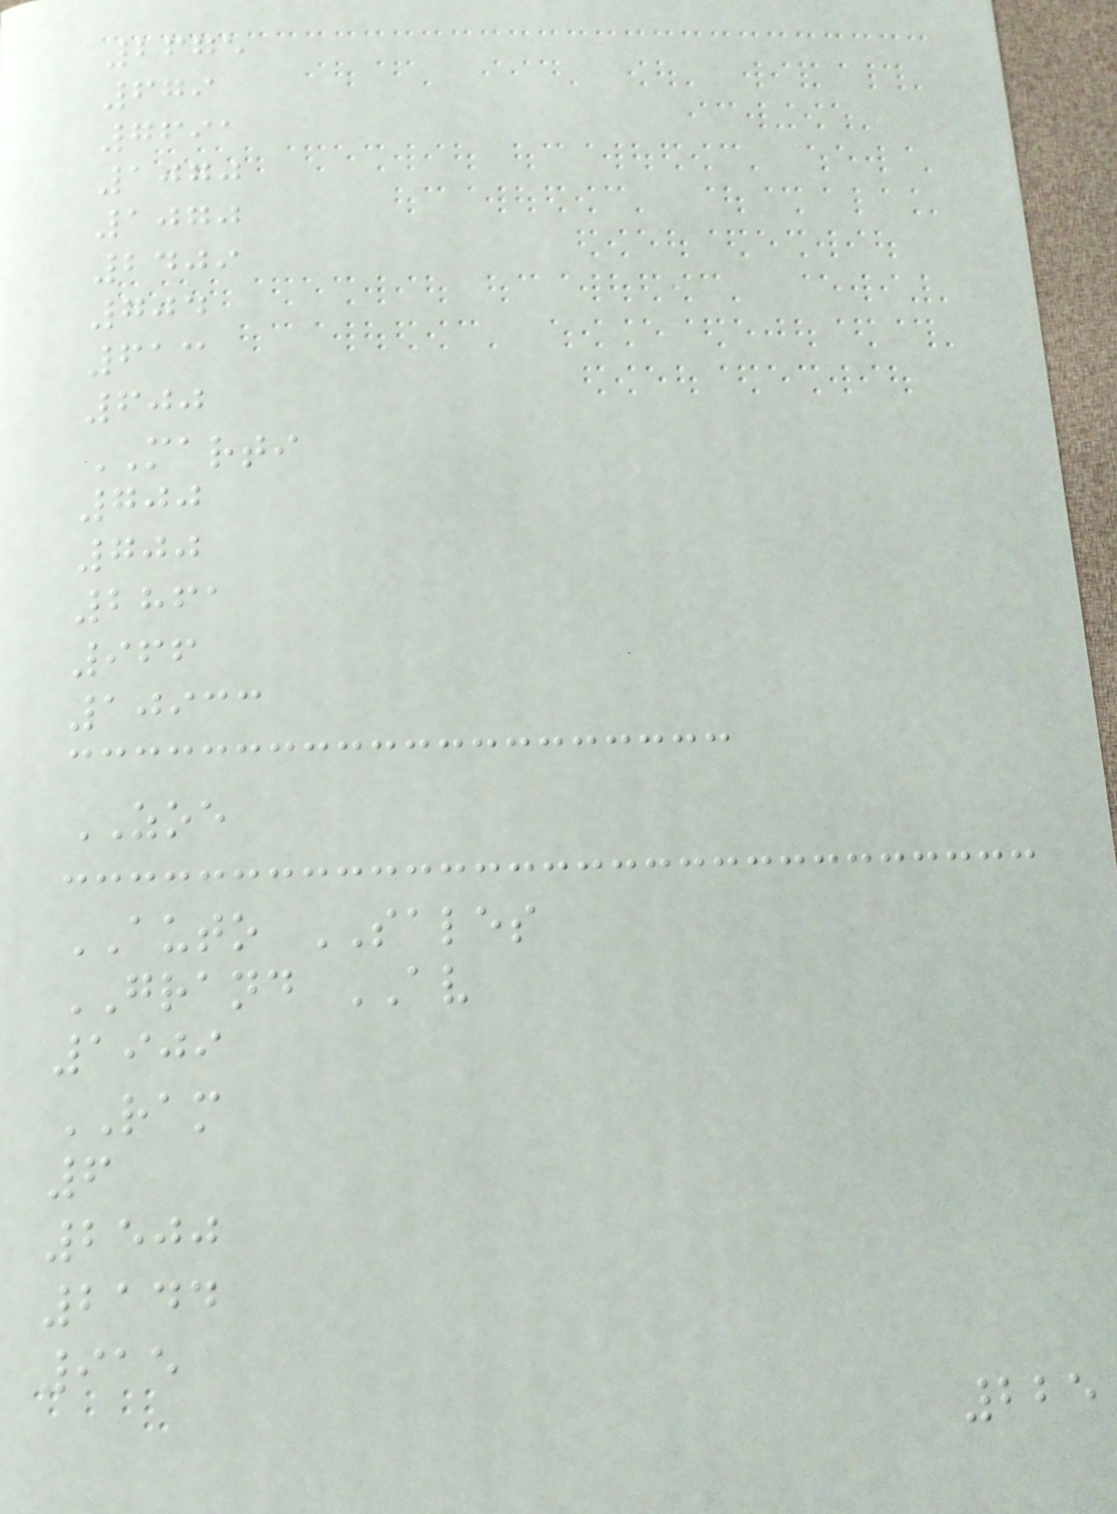2675
679
7691
1070
1070
2409
704
613
600
MARTI
700
700
2861
966
10933
ZOE
AUTO SALES
GRAND AV
1909
RAM
6
2500
2144
915
225
